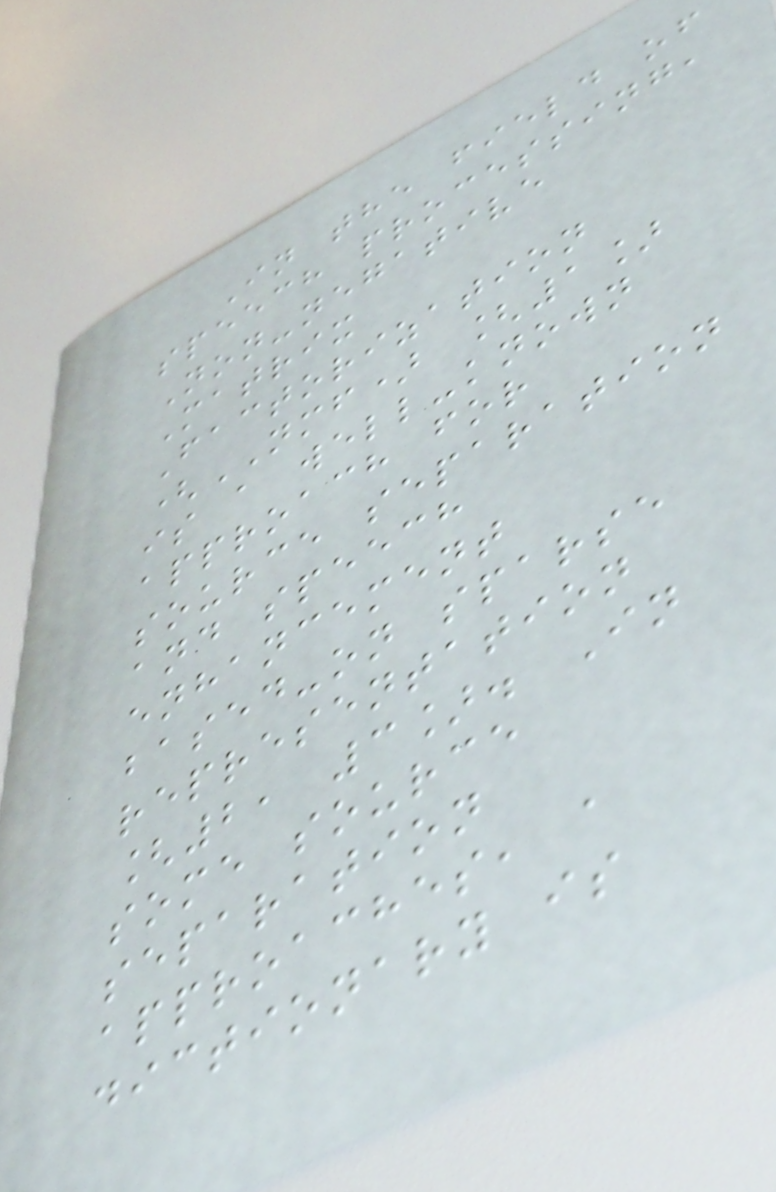In the field of
speech processing,
Non-negative
Matrix
Factorization
(NMF) [1]
is a well-known
approach for
source separation
and speech
enhancement
based-on sparse
representation
[2, 3]. In
some source
separation
approaches, a
dictionary is
